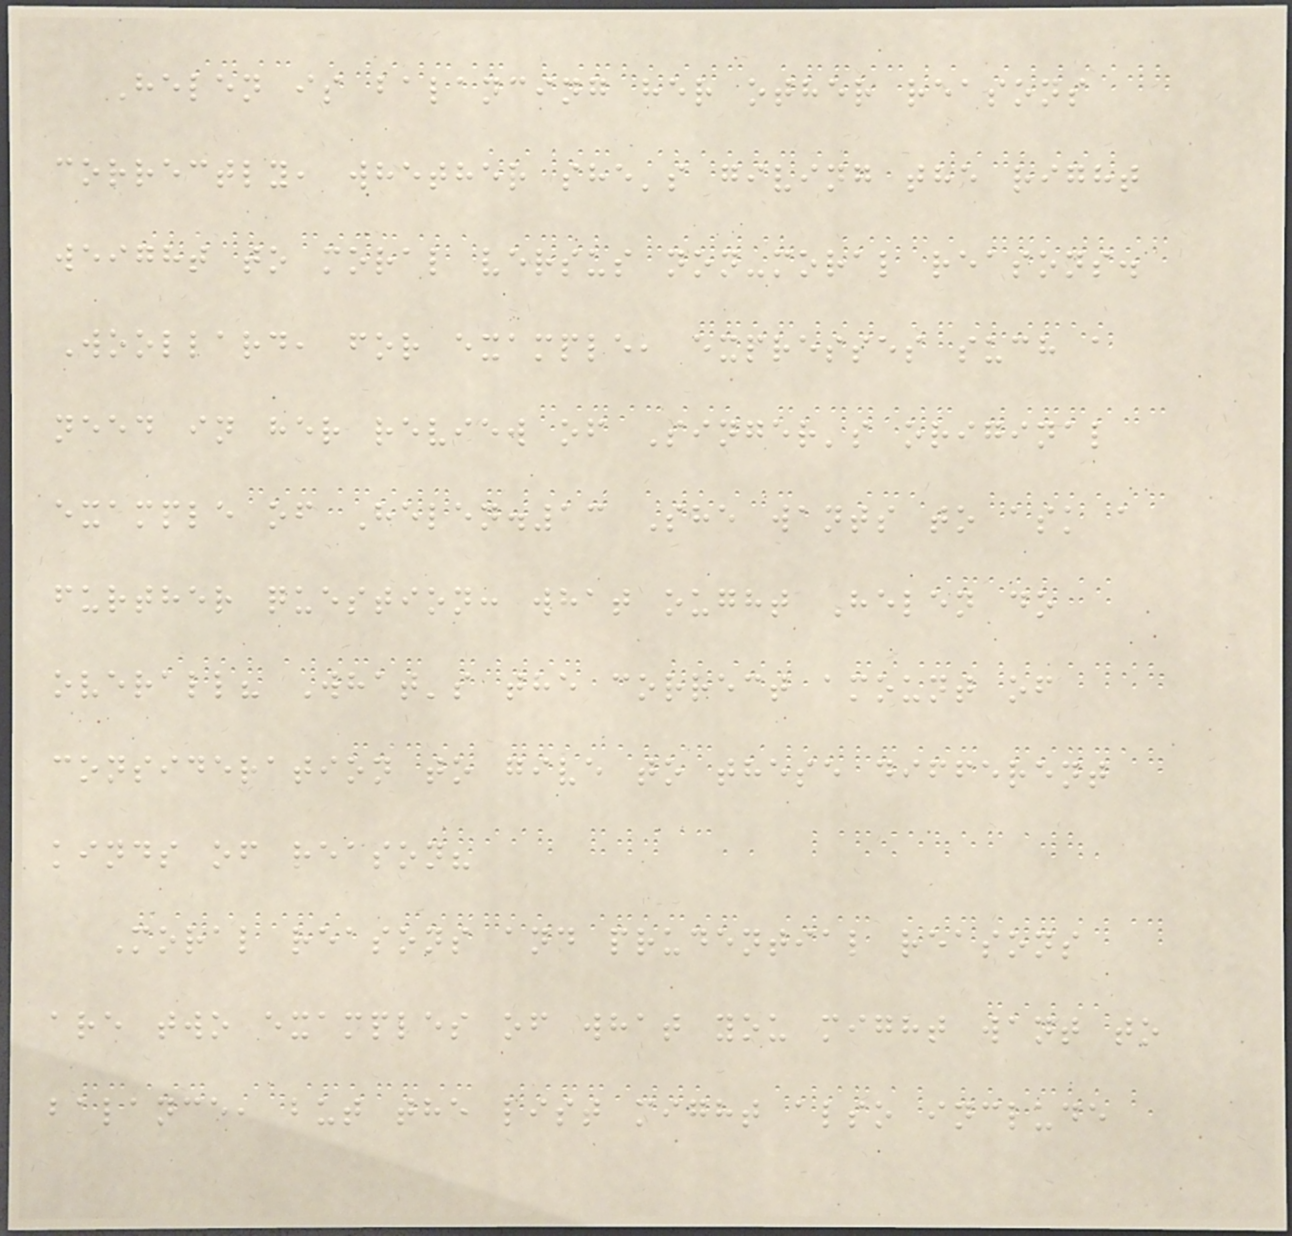Helen is balancing her other reasons
correctly, whether she's giving the right
weight to moral versus non-moral reasons.
Woollard, for example, expresses such a
need in her review of Singer's original
example of Helen.13 She wants to ask a
further question: what ought Helen do
overall? What's the correct amount of
consideration to give to these different
kinds of reason?
Moral reasons and prudential reasons
are two examples of what you might want to
balance, but the list might also include
